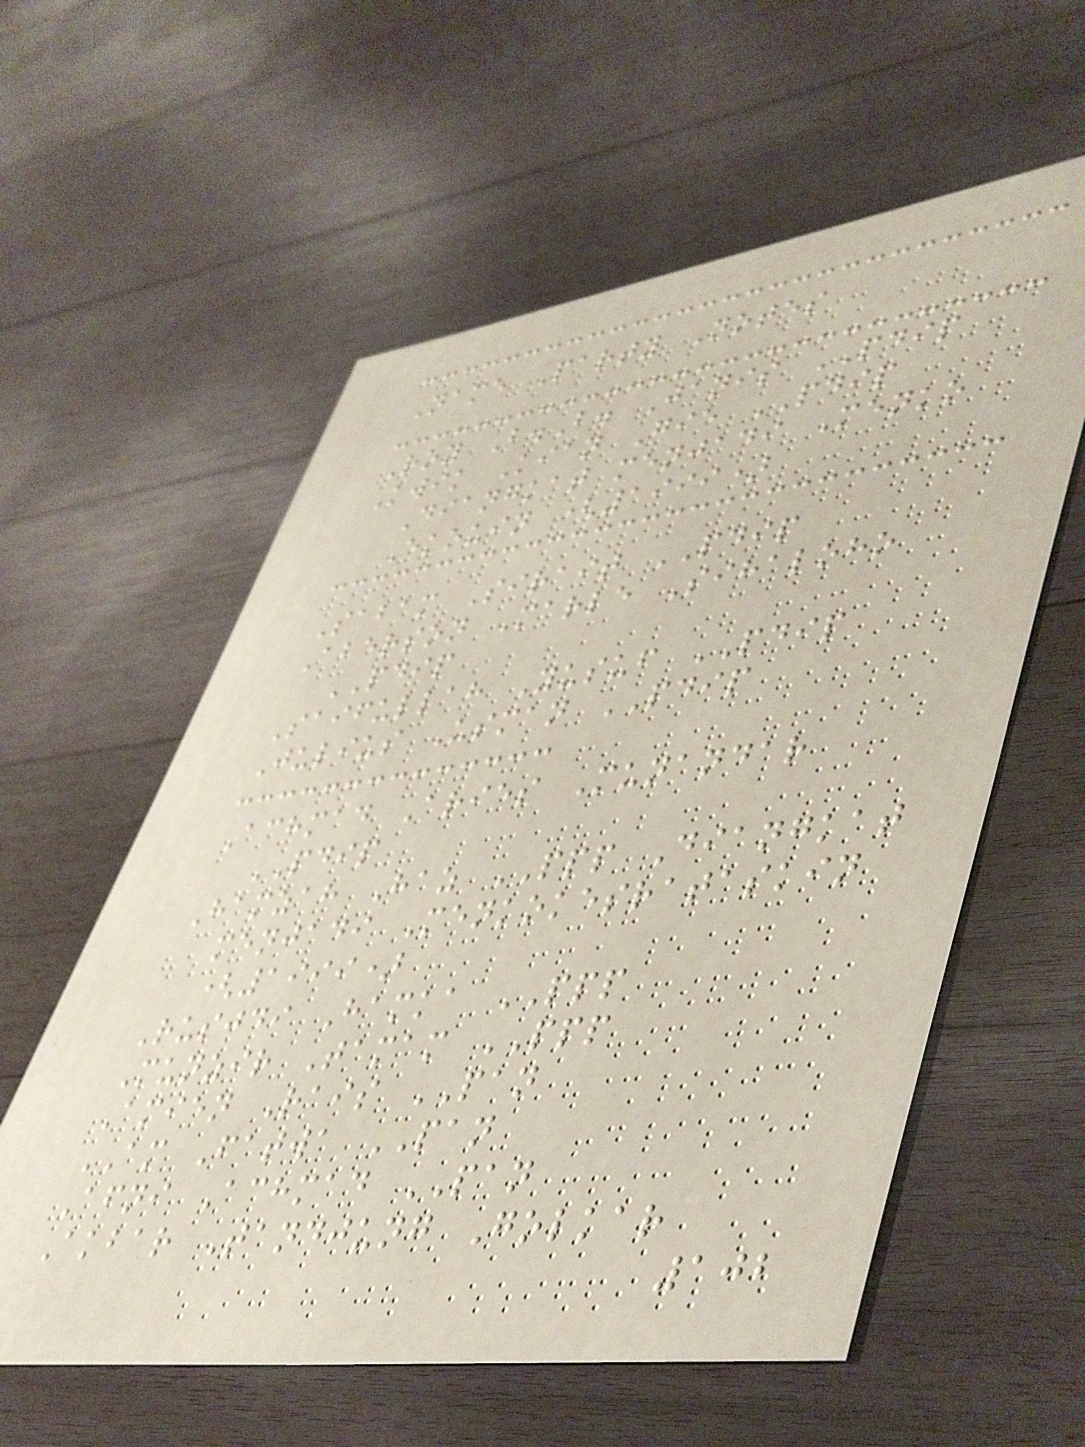Name Party Notes
Roy B.B. Janis PDIP
Kwik Kian Gie PDIP
Diangkat menjadi Menko
Ekouin (1999)
Sabam Sirait PDIP
Aberson Marle Sihaloho
PDIP
Saifullah Yusuf PDIP
Julius Usman PDIP
Achmad Aries Munandar
PDIP
Hamzah Haz PPP Diangkat
menjadi Menkokesrataskin
(1999)
Rusjdi Hamka PPP
Munzir Tamam PPP
Amien Rais PAN
AM Fatwa PAN
Afni Achmad PAN
Akbar Tandjung Golkar
102
